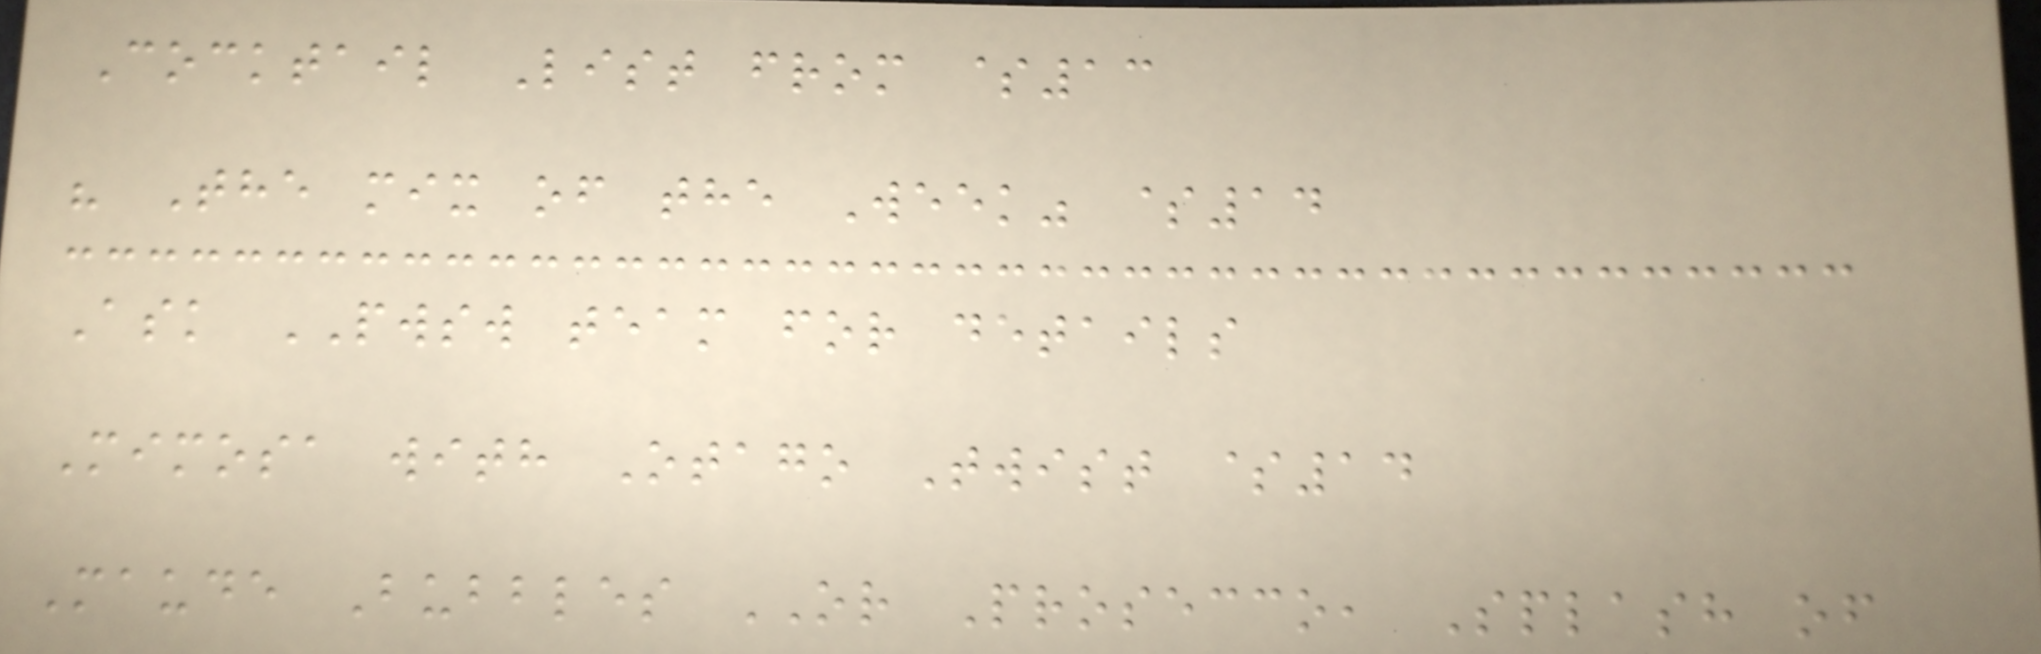Cocktail List from $13
" The mix of the Week" $14
Ask PWSW team for details
Mimosa with Otago Twist $14
Maude Bubbles OR Prosecco, Splash of
